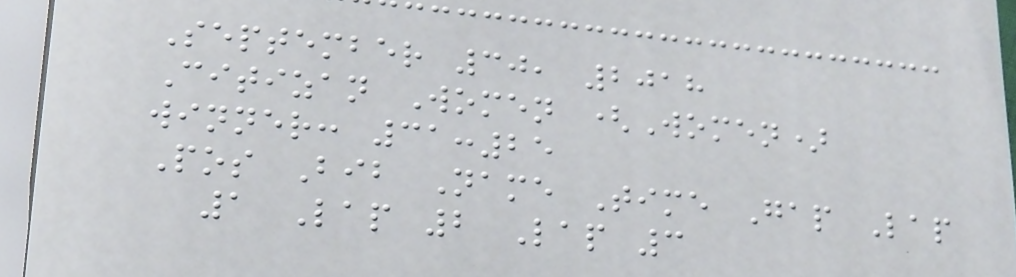September 30, 2018
Citizan Women (Women)
winner: 31:25
Pos Bib Name Time Gap Lap
1 Lap 2 Lap 3
